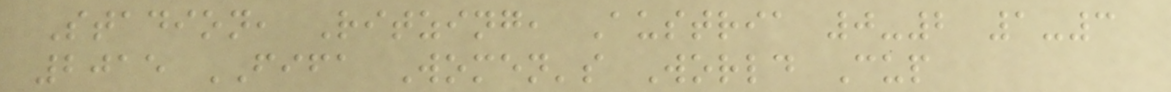Stadion, Ritzing, Austria 0-2 1-3
2015 FIFA Women's World Cup
